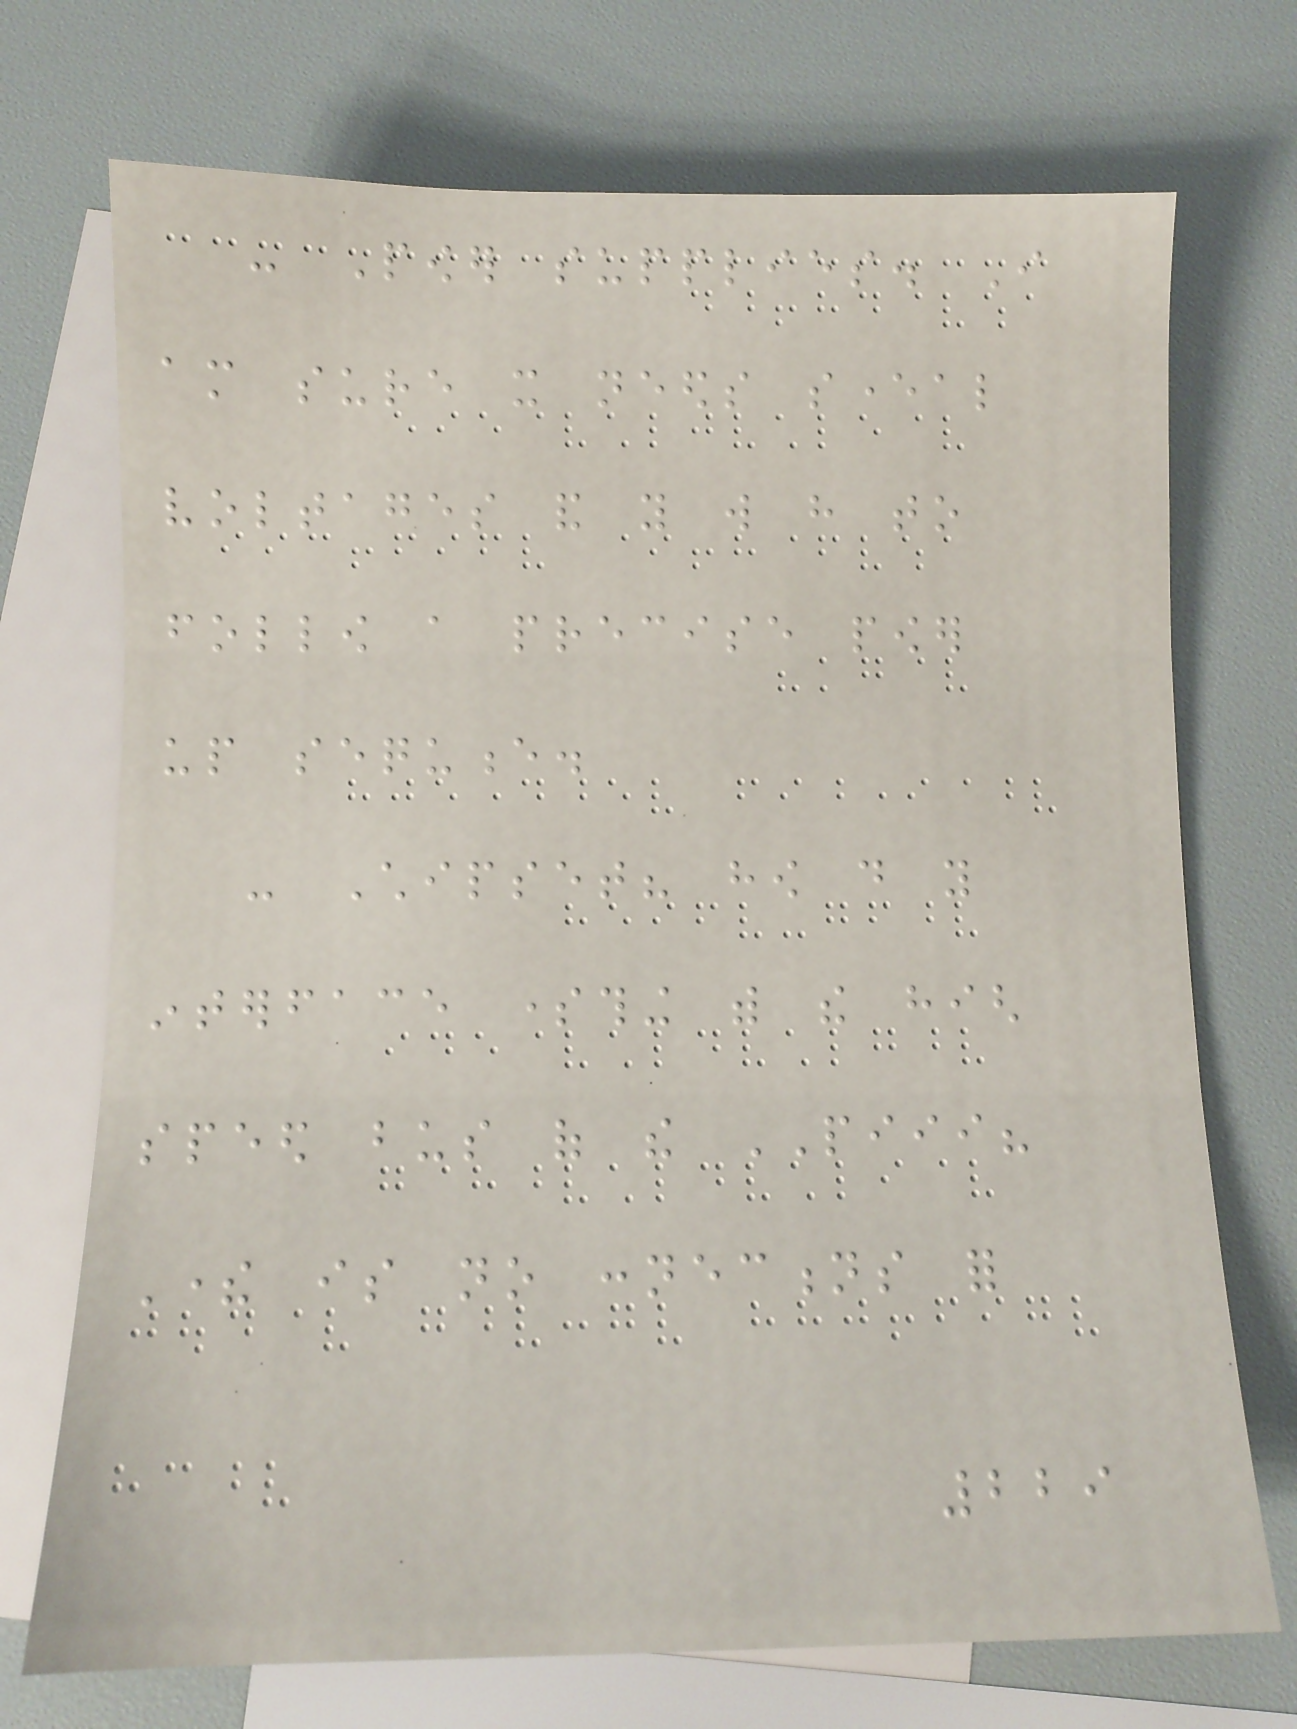- Power supplies. I
am sure it needs several
voltages and you will have to
follow a precise power
up sequence.
- Chipset? how do you
interface something with the high
speed bus of the PIII?
There is no connections for
229
